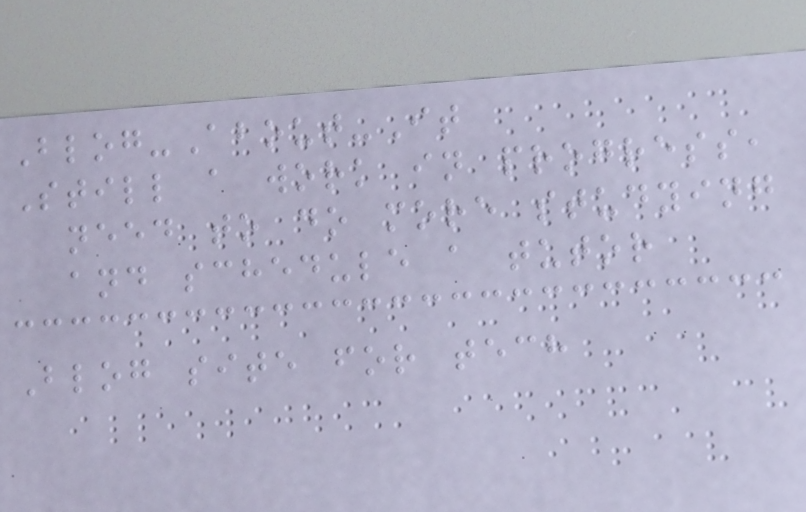Blog-About-It
Still a work in progress,
need to do more studying
and schedule a tutor
Blog site for tech
